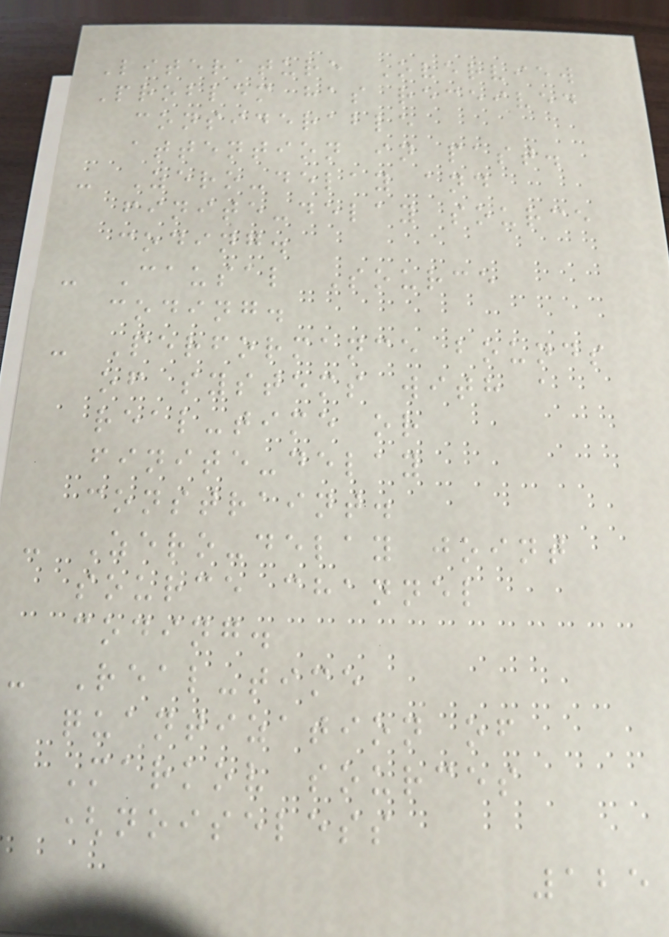Literature Overview
Problem has received
considerable
attention in past.
- Zero-delay and
finite-delay source
coding.
- Causal Source
coding.
- Performance bounds
of systems with a
real-time or
finite-delay
constraint.
- Zero-delay joint
source channel
coding.
- Real-time
quantization of
Markov sources
(noiseless
125
